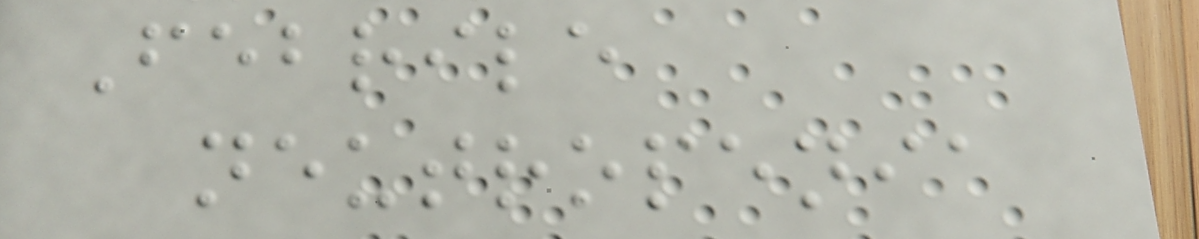Febrile
neutropenia
